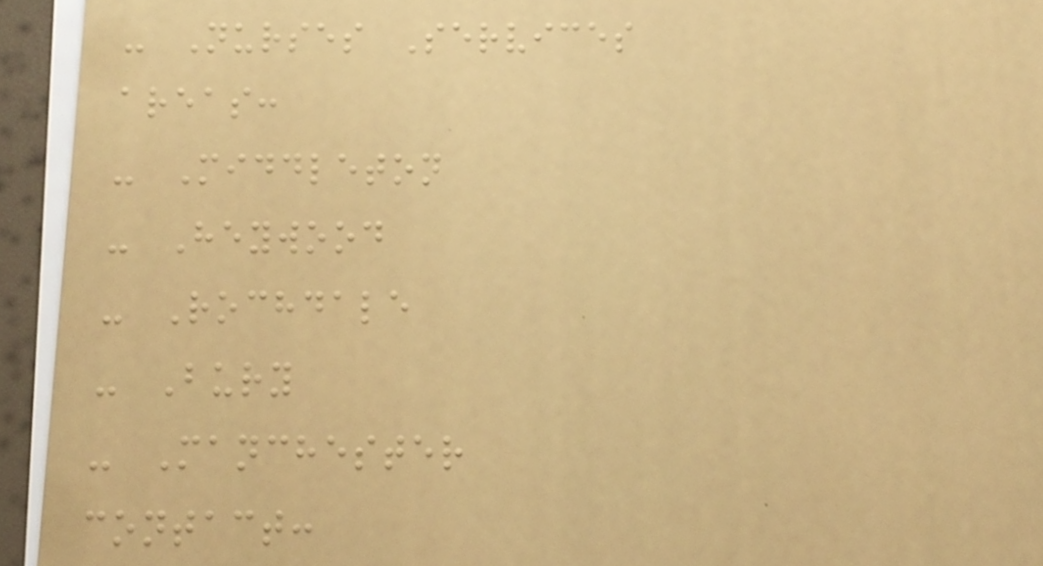- Nurses Services
areas:
- Middleton
- Heywood
- Rochdale
- Bury
- Manchester
contact:
